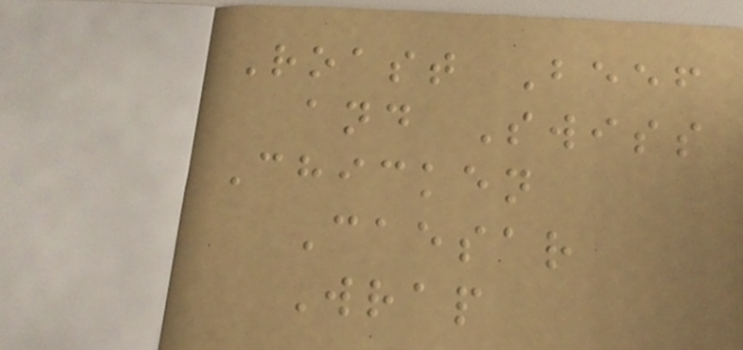Roast Beef
and Swiss
Chicken
Caesar
Wrap
